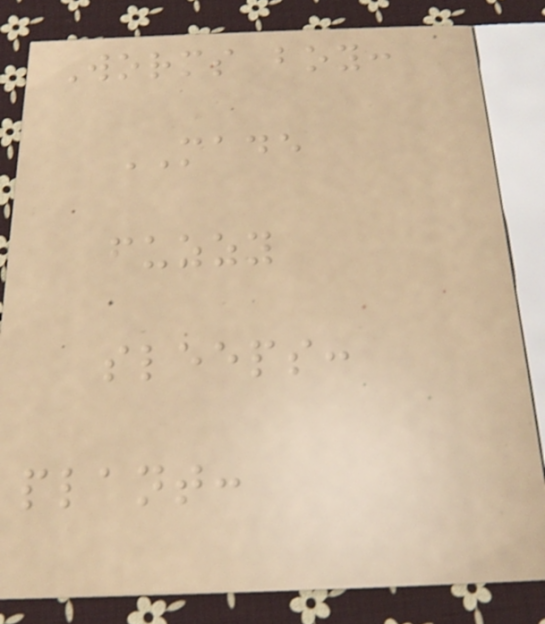Worms boy:
MADE
fuzzy
sleeps:
plant:
